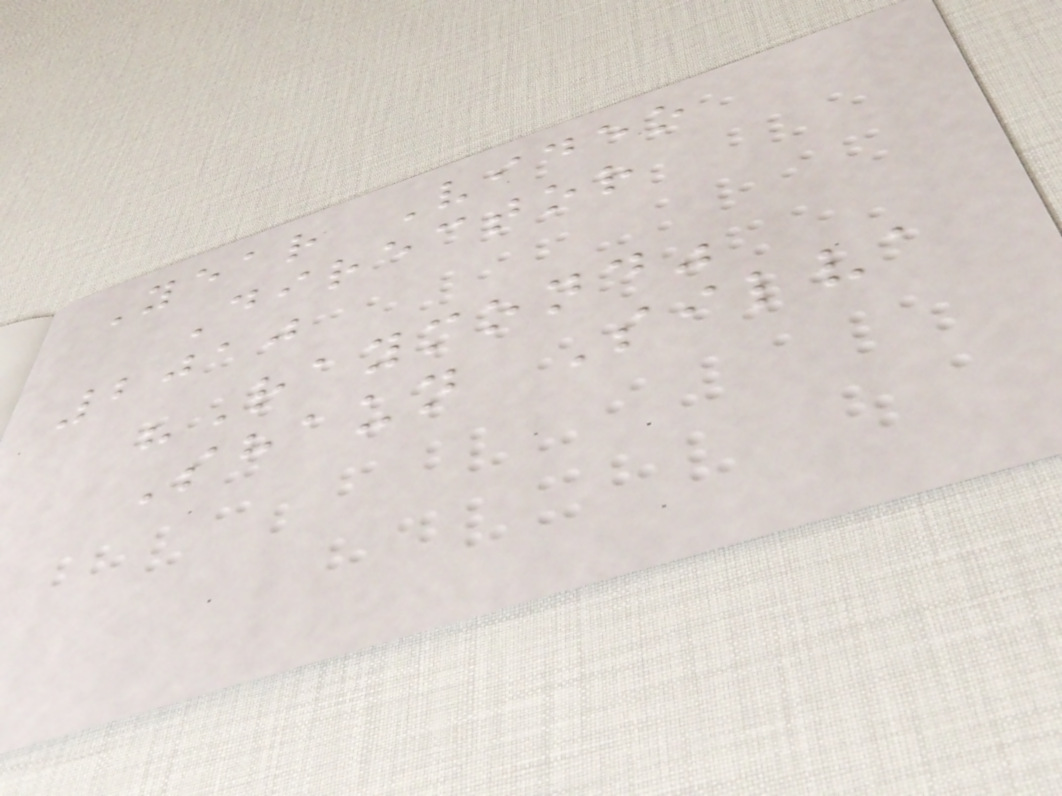Year Video
Director
2010
"Raymond"
Shaun Silva
